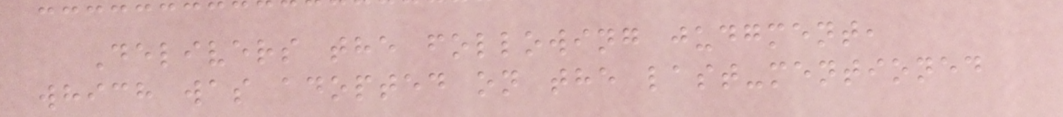Delivers the following judgment,
which was adopted on the last-mentioned
